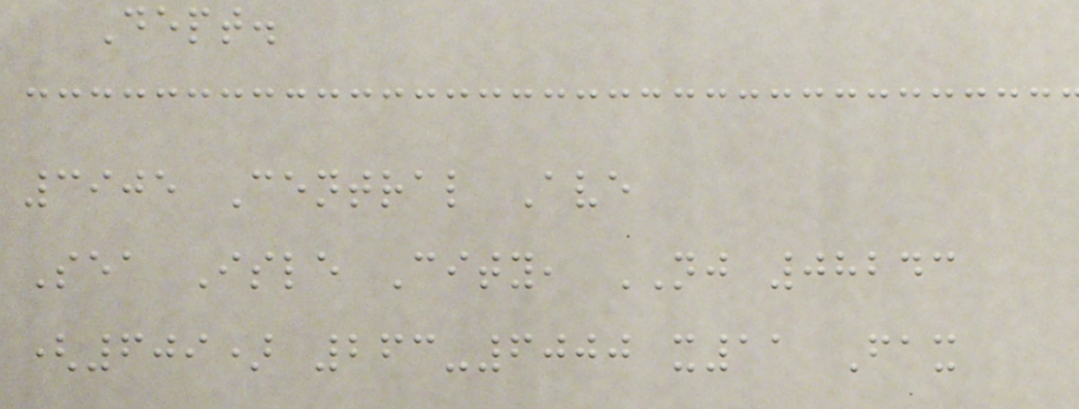Dept.
3905 Central Ave
Sea Isle City, NJ 08243
(609) 263-6000 x11 Fax
